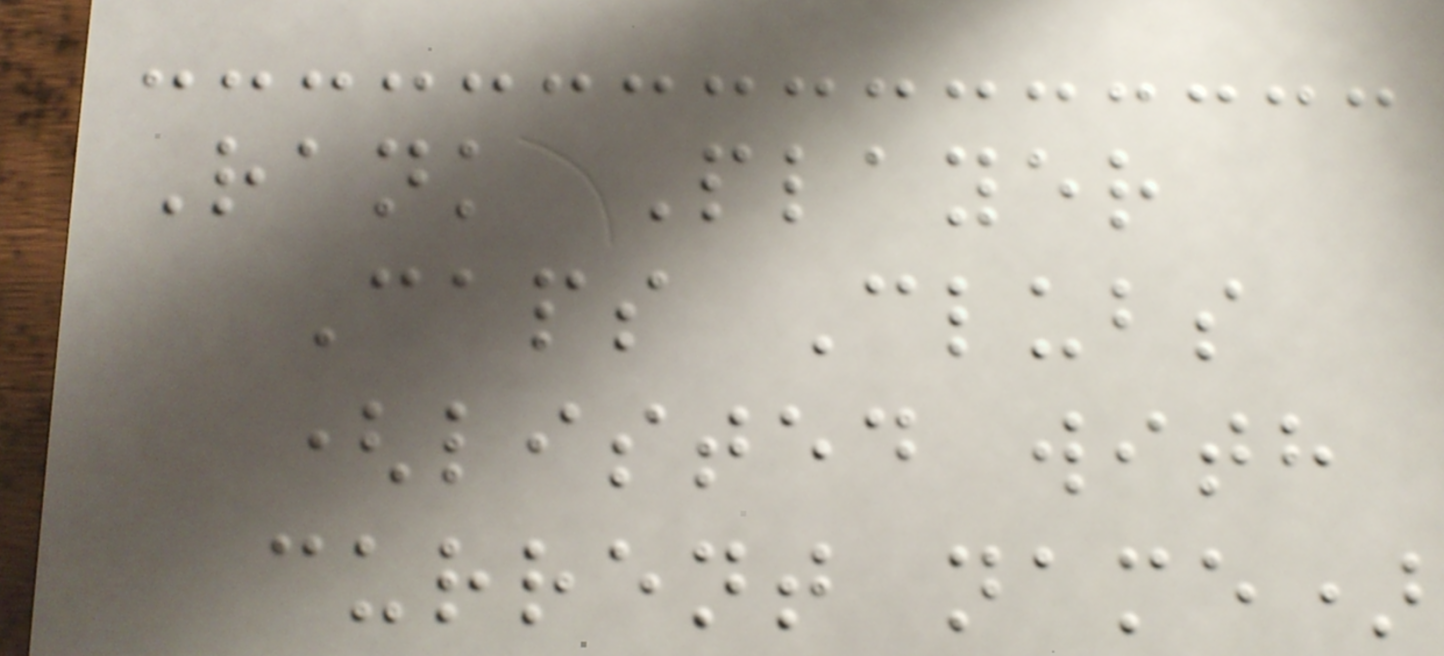Rank Player
Caps Clubs
(listed with
current name)
